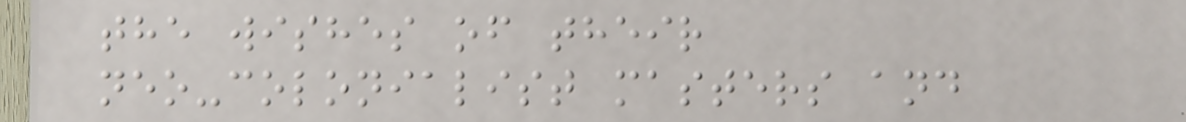the wishes of their
neo-colonialist masters and
